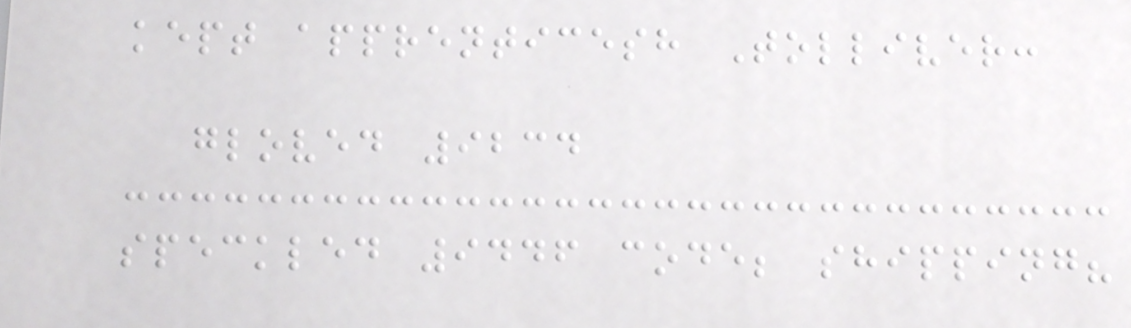kept apprenticesh Tolliver:
gloved 9234
speckled 9446 code; shipping?
